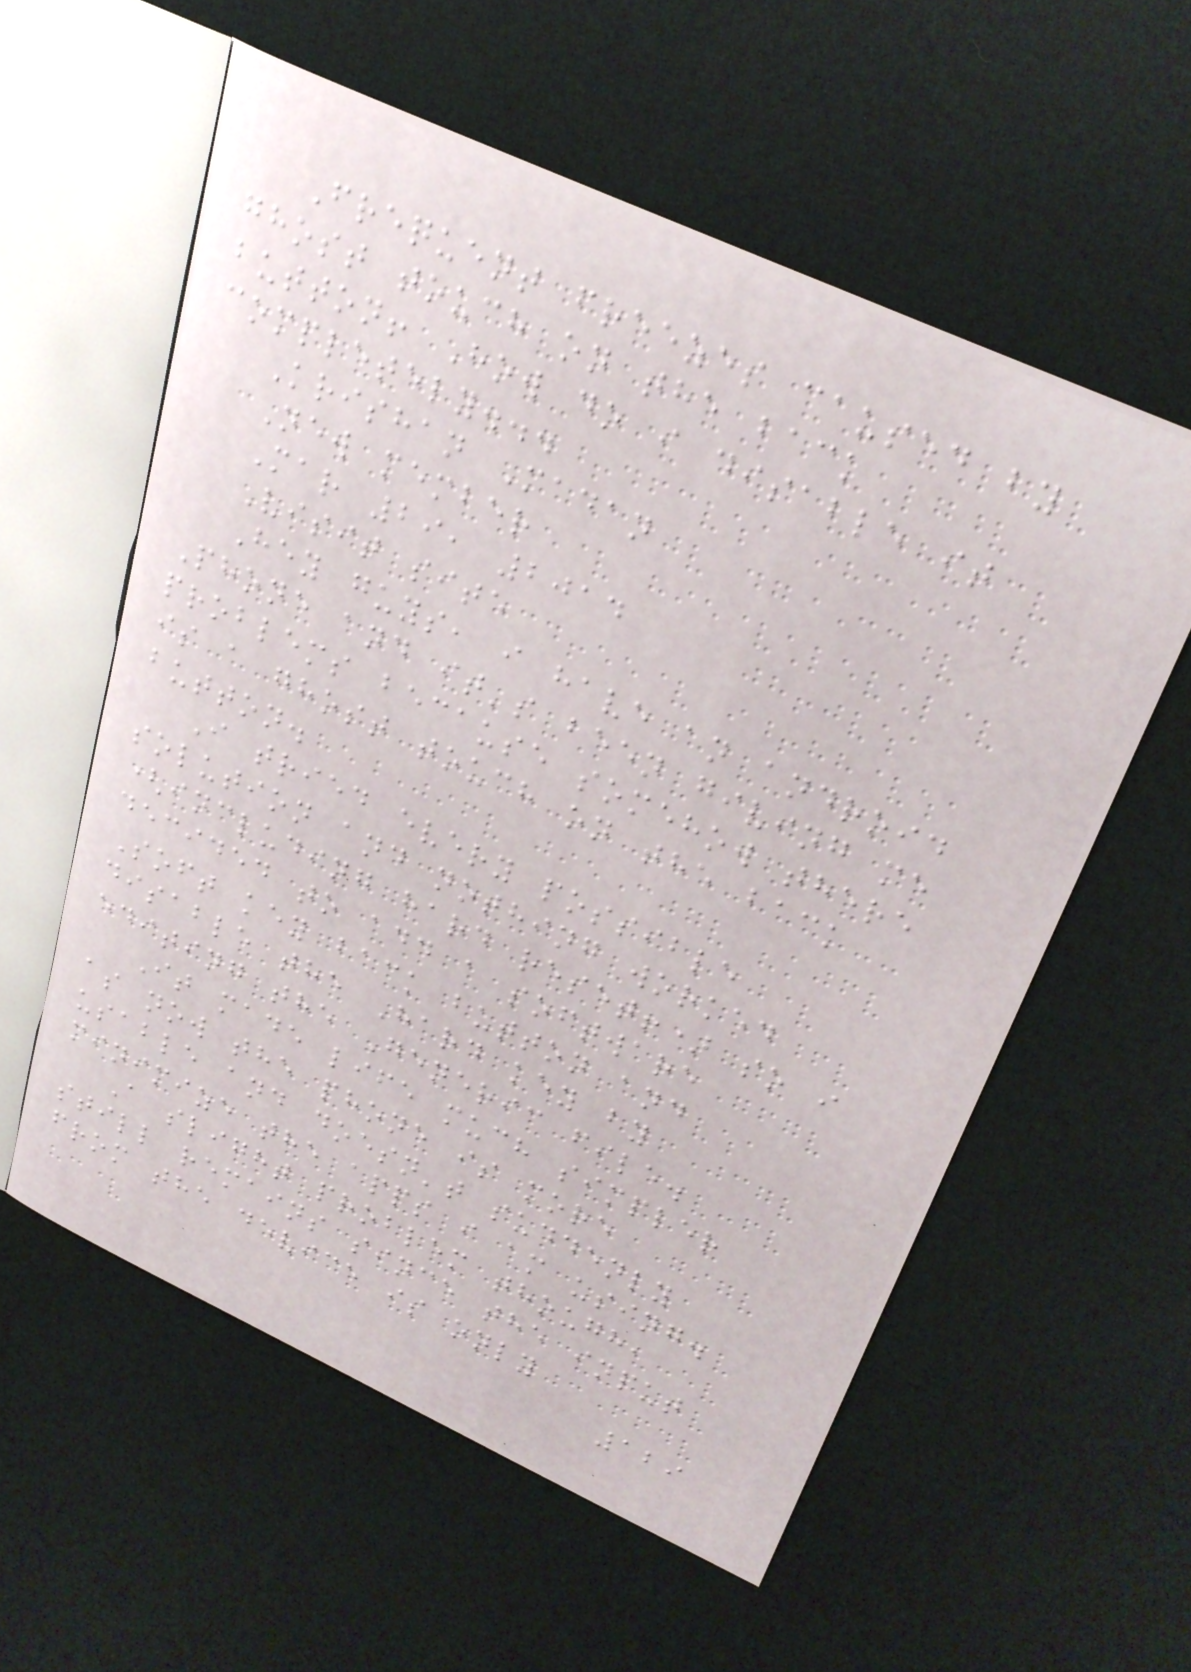Frequent freezes caused by
ghost touch on the back
button! How do i disable it
completely...
Krishan Madan
New member
Mar 29, 2014
Visit site
Hey guys, i have an android
Phone and it's been giving me
problems because somehow there
is a ghost touch on the back
button.
I tried every possible
solution and nothing worked
(including hard reset!) so i
decided to add a software
Soft key back button and
disable the Hard key by
editing the Generic file.
It made life much simpler
as now the phone is more
usable and doesn't suddenly
minimize the apps i am using.
A slight problem though,
still remains since the input
from the device is only
129
